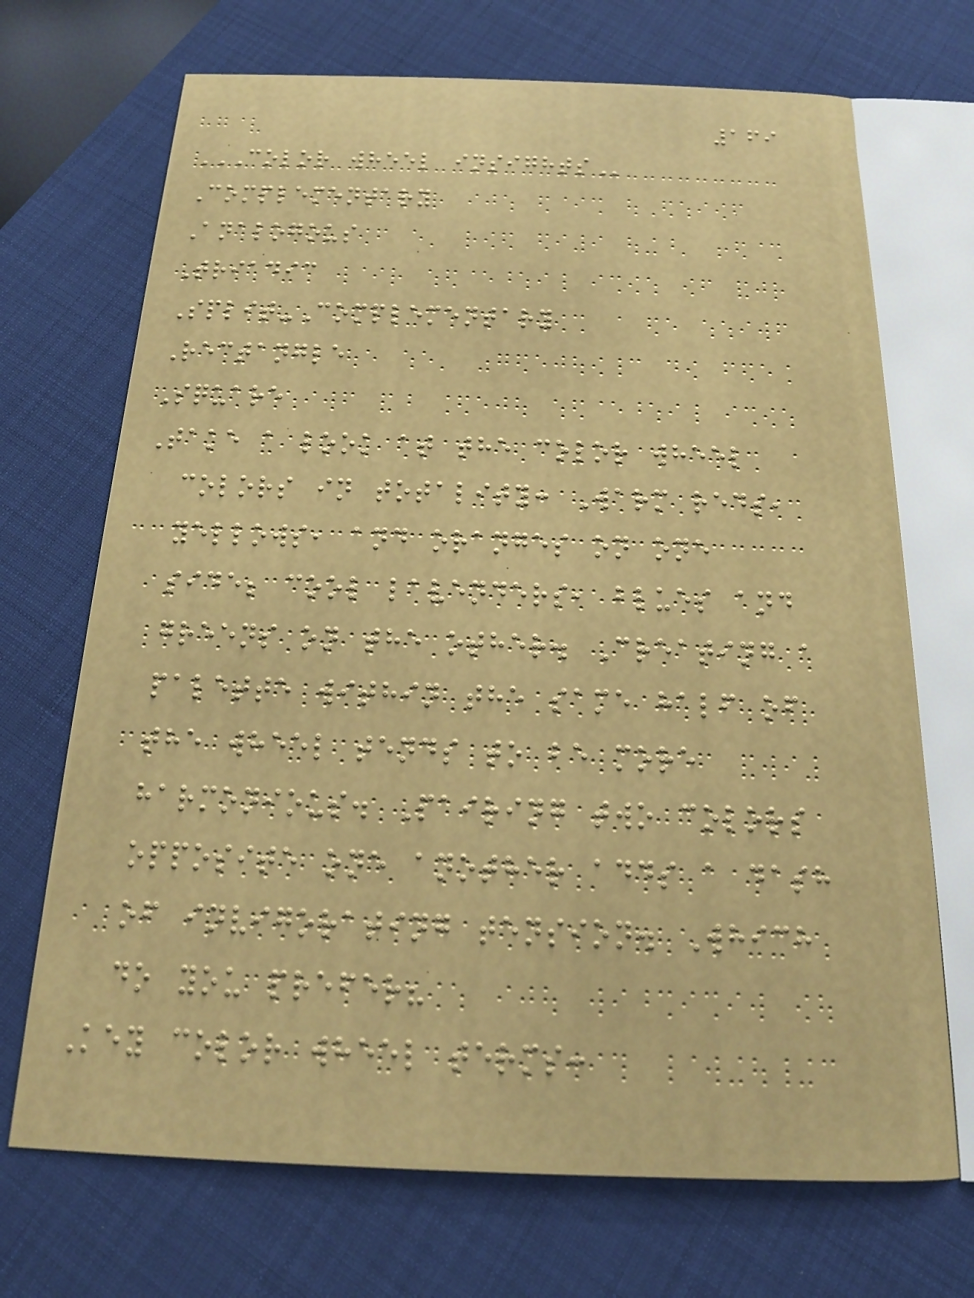169
COLOR WHEEL INSIGHTS
Complementary
Analogous
Triadic
Split-Complementary
Rectangle
Square
Take a look at the color wheel
colors in totality: Warm reds,
yellows, and oranges on one
side; cool lavenders, blues and
greens on the other. Creating a
palette within the same half of
the wheel tends to be more
harmonious. Pairing two colors
opposite one another adds a dash
of invigorating tension. Which
do you prefer?
Key color wheel terms:
